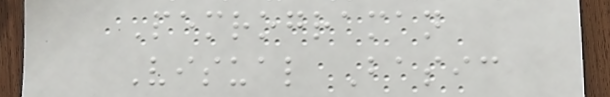Pemrograman
Visual Basic
